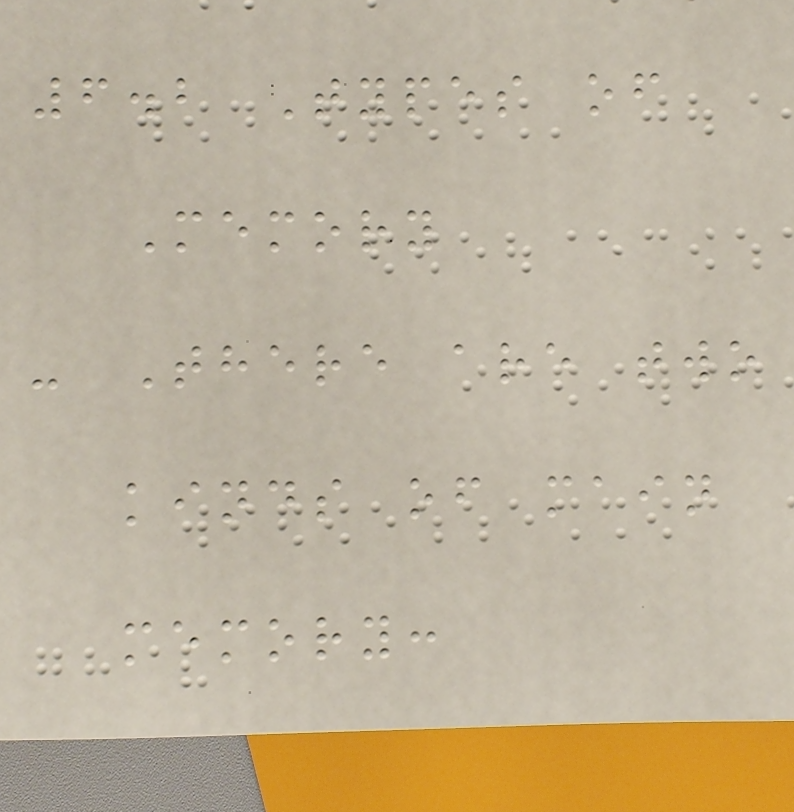6.2 Types of
Memory
- There are two
kinds of main
memory:
